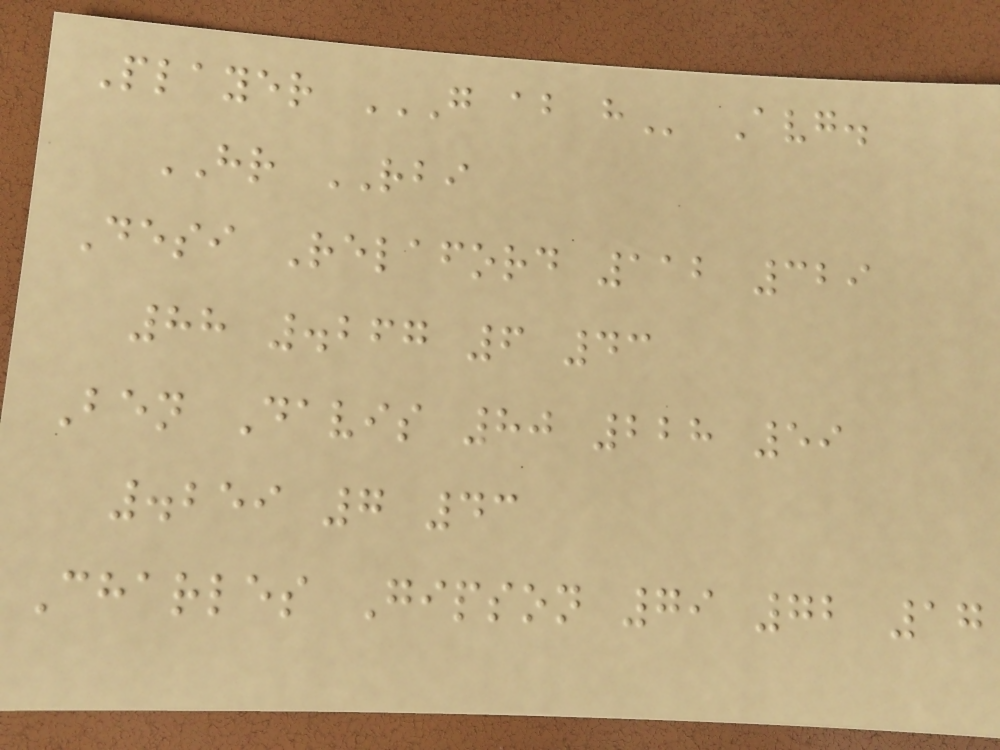Player G AB H Avg.
HR RBI
Desi Relaford 112 329
88 .267 6 43
Ben Davis 80 228 59
.259 7 43
Charles Gipson 79 72 17
